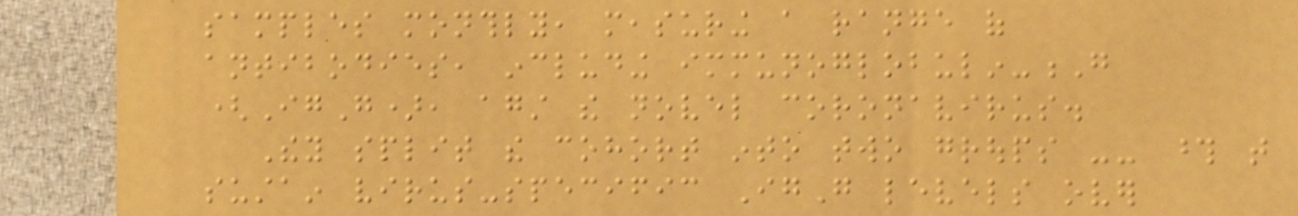samples monthly, measuring a range of
antibodies, including immunoglobulin-G
(IgG), against the novel coronavirus.
They split the cohort into two groups -- those that
sustain virus-specific IgG levels over
